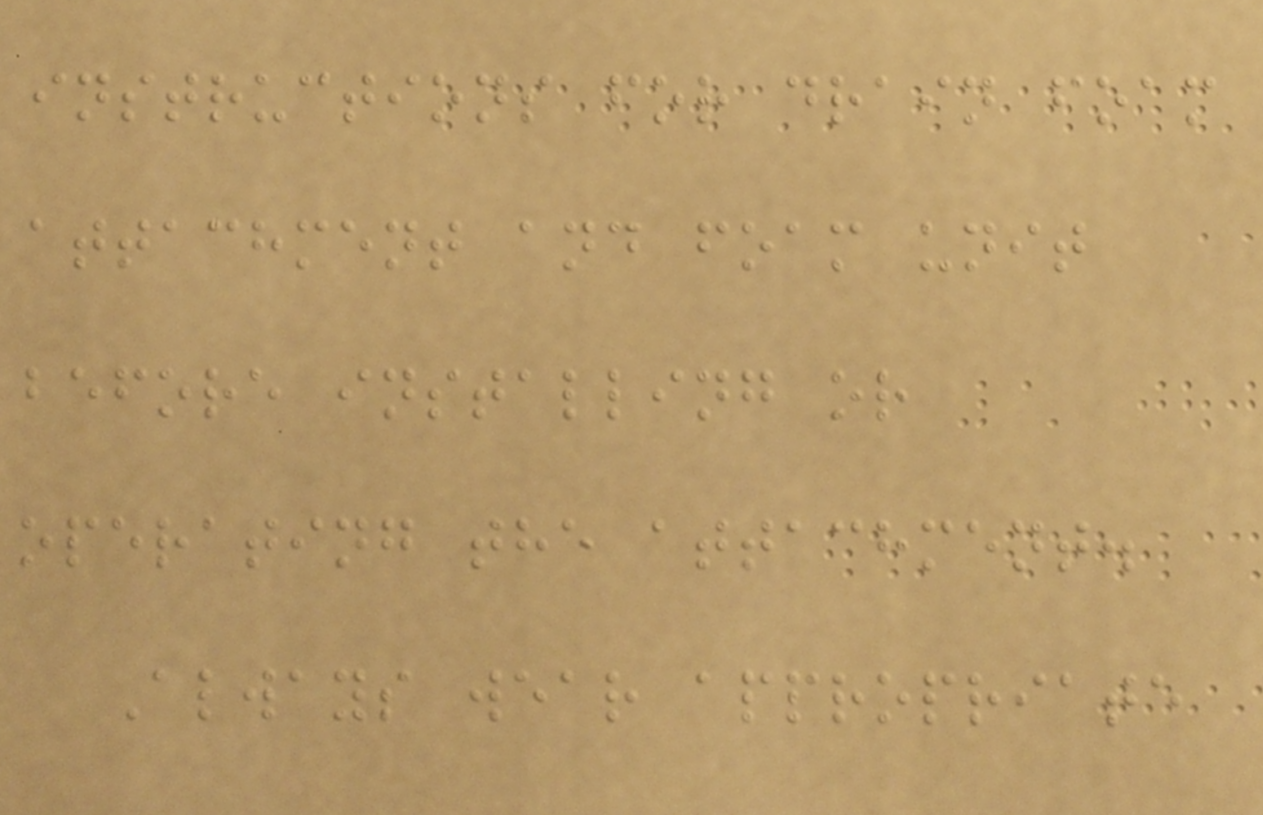instructions for drain foam
attachment and foam unit
before installing or
operating the attachment.
Always wear appropriate
